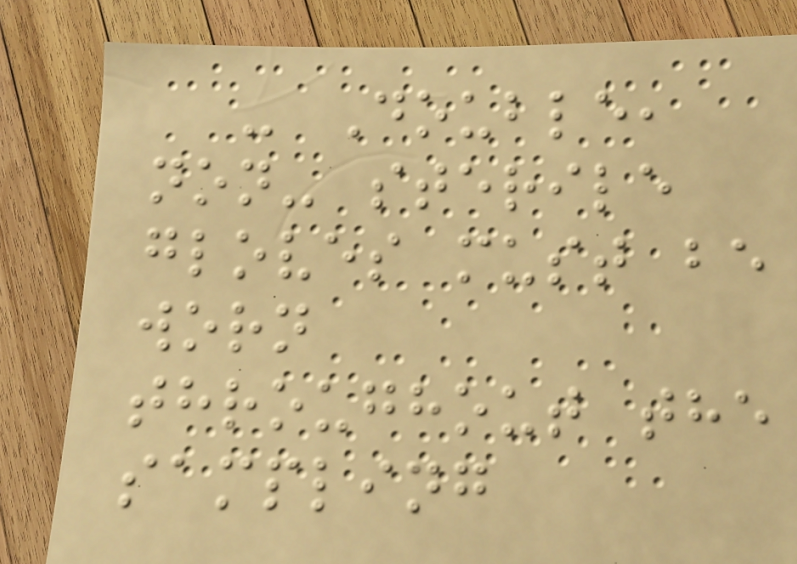- Double,
non- sterile
gloves must be
worn
throughout the
sampling
